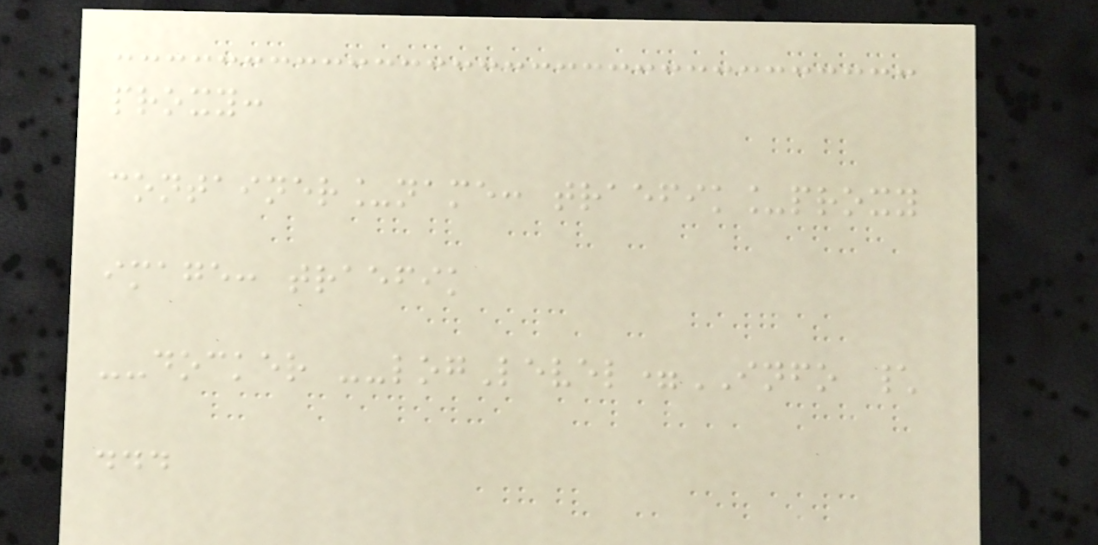proxy:
container_name: traefik_proxy
image: traefik
--docker --logLevel=INFO \
...
